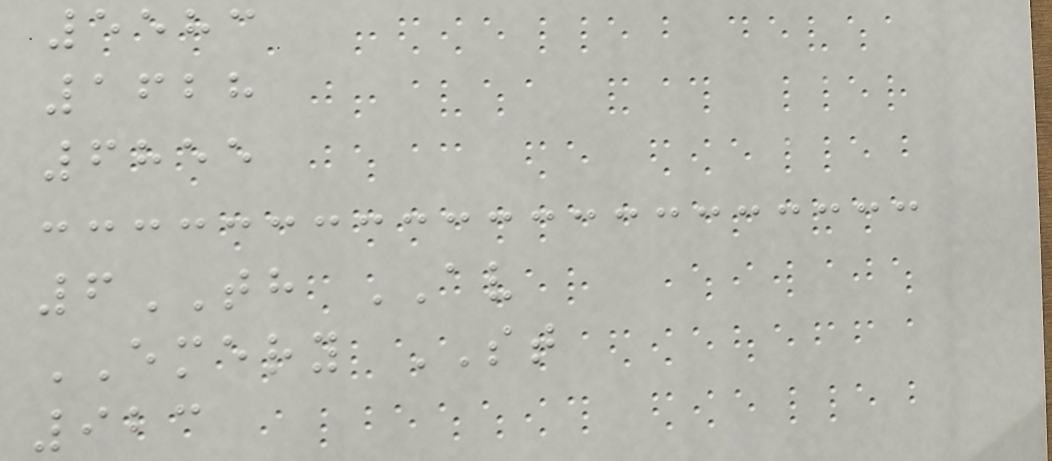5583
1628
6855
6TH AV
EMERY ST
923
